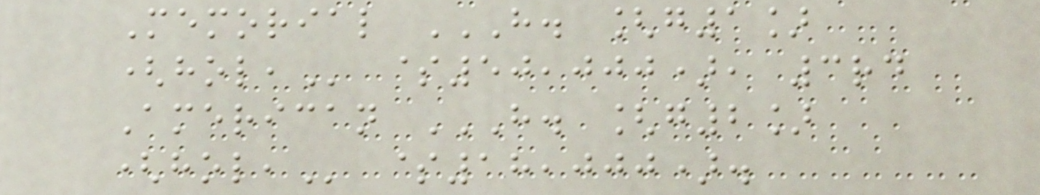Memorial H. [G1]
(HOL, $50,000), 3rd
American H. [G2]
(HOL, $18,000).
